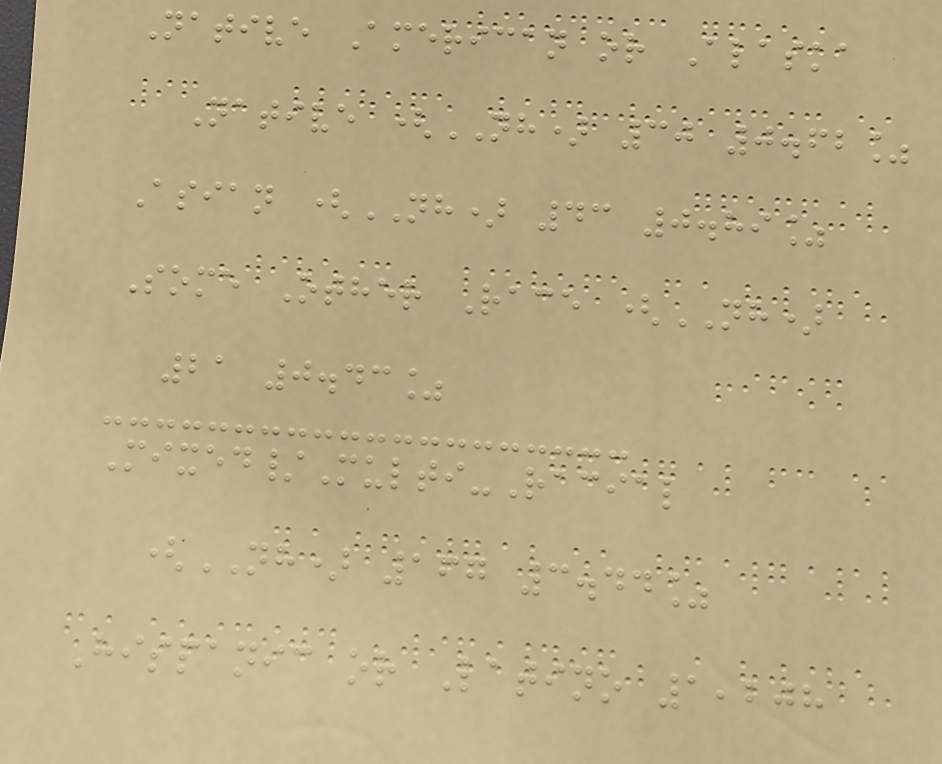Native American or Alaska
Native (NH) 30 0.62%
Asian (NH) 43 0.89%
Some Other Race (NH)
21 0.43%
Mixed/Multi-Racial
(NH) 167 3.44%
Hispanic or Latino 1,208
